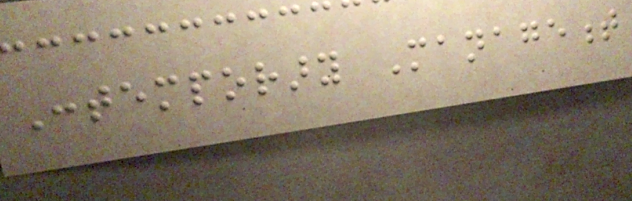Contemporary Management
